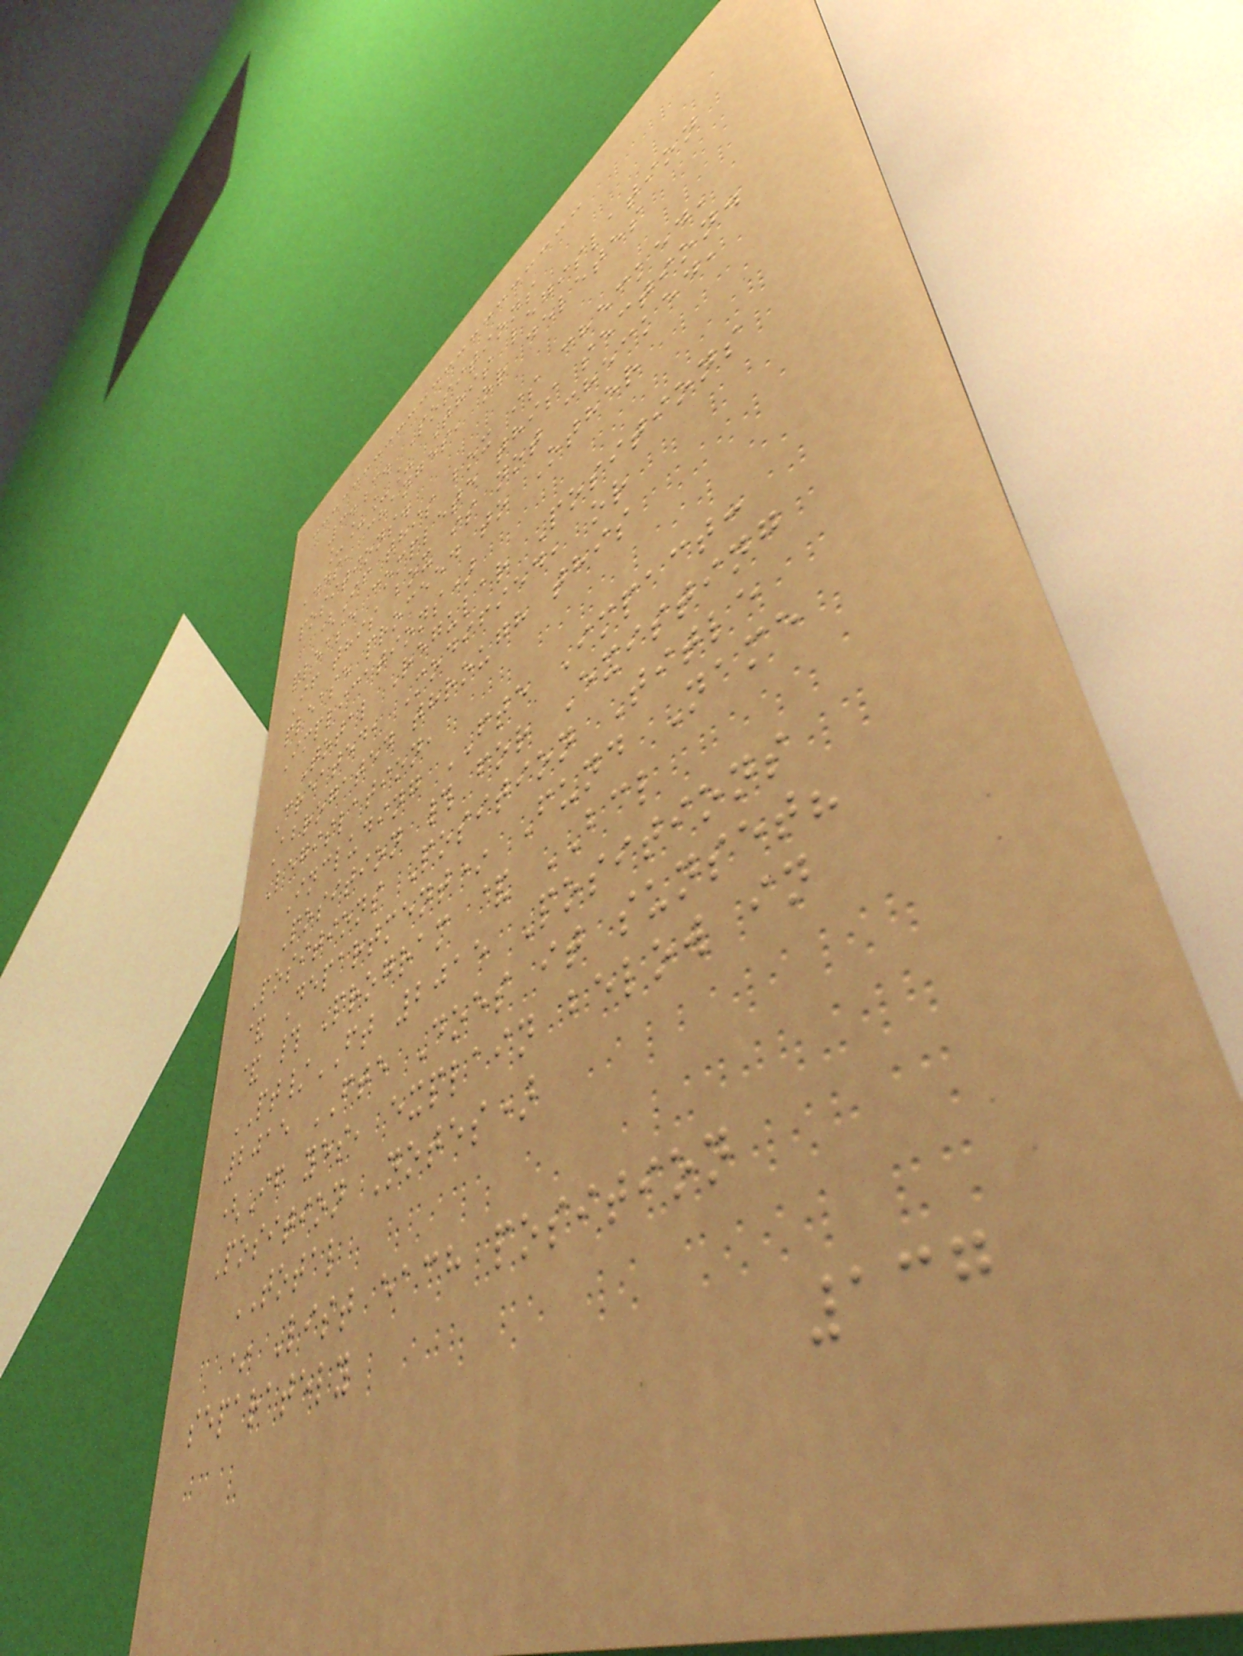3.c. Positions
____ This legislation
adds, changes, or deletes
positions.
(If this box is checked,
please complete this section.
If this box is not checked,
please proceed to Other
Implications)
Total Regular Positions
Created, Modified, or
Abrogated through this
Legislation,
Including FTE Impact:
Position # for Existing
Positions Position Title
& Department* Fund Name
& # Program & BCL
PT/FT 2015 Positions
2015 FTE Does it sunset?
(If yes, explain below in
Position Notes)
TOTAL
* List each position
separately
137
